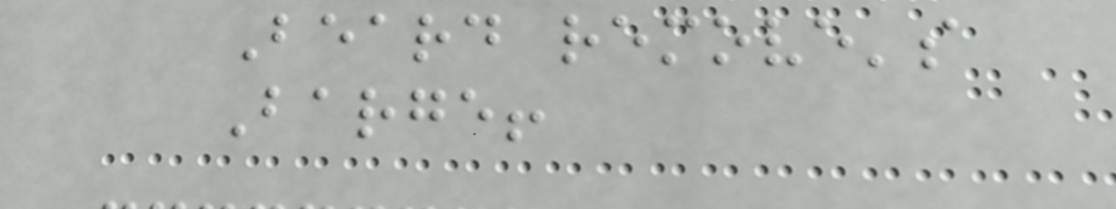Beard remove's
Barge!
